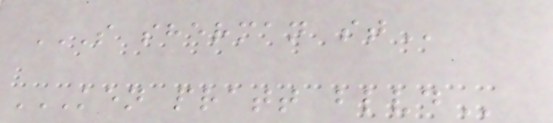S SHERMAN ST
KEN PRATT BLVD
